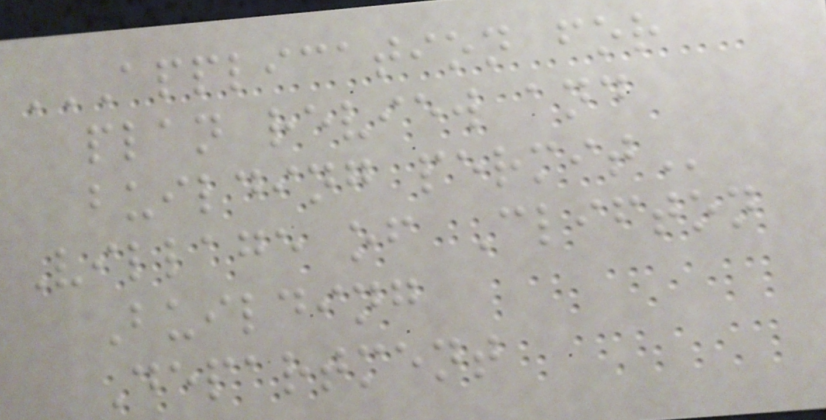APPLICATION FOR
PLAN REVIEW AND
BUILDING PERMIT
Village of Clifton
Building
Department
